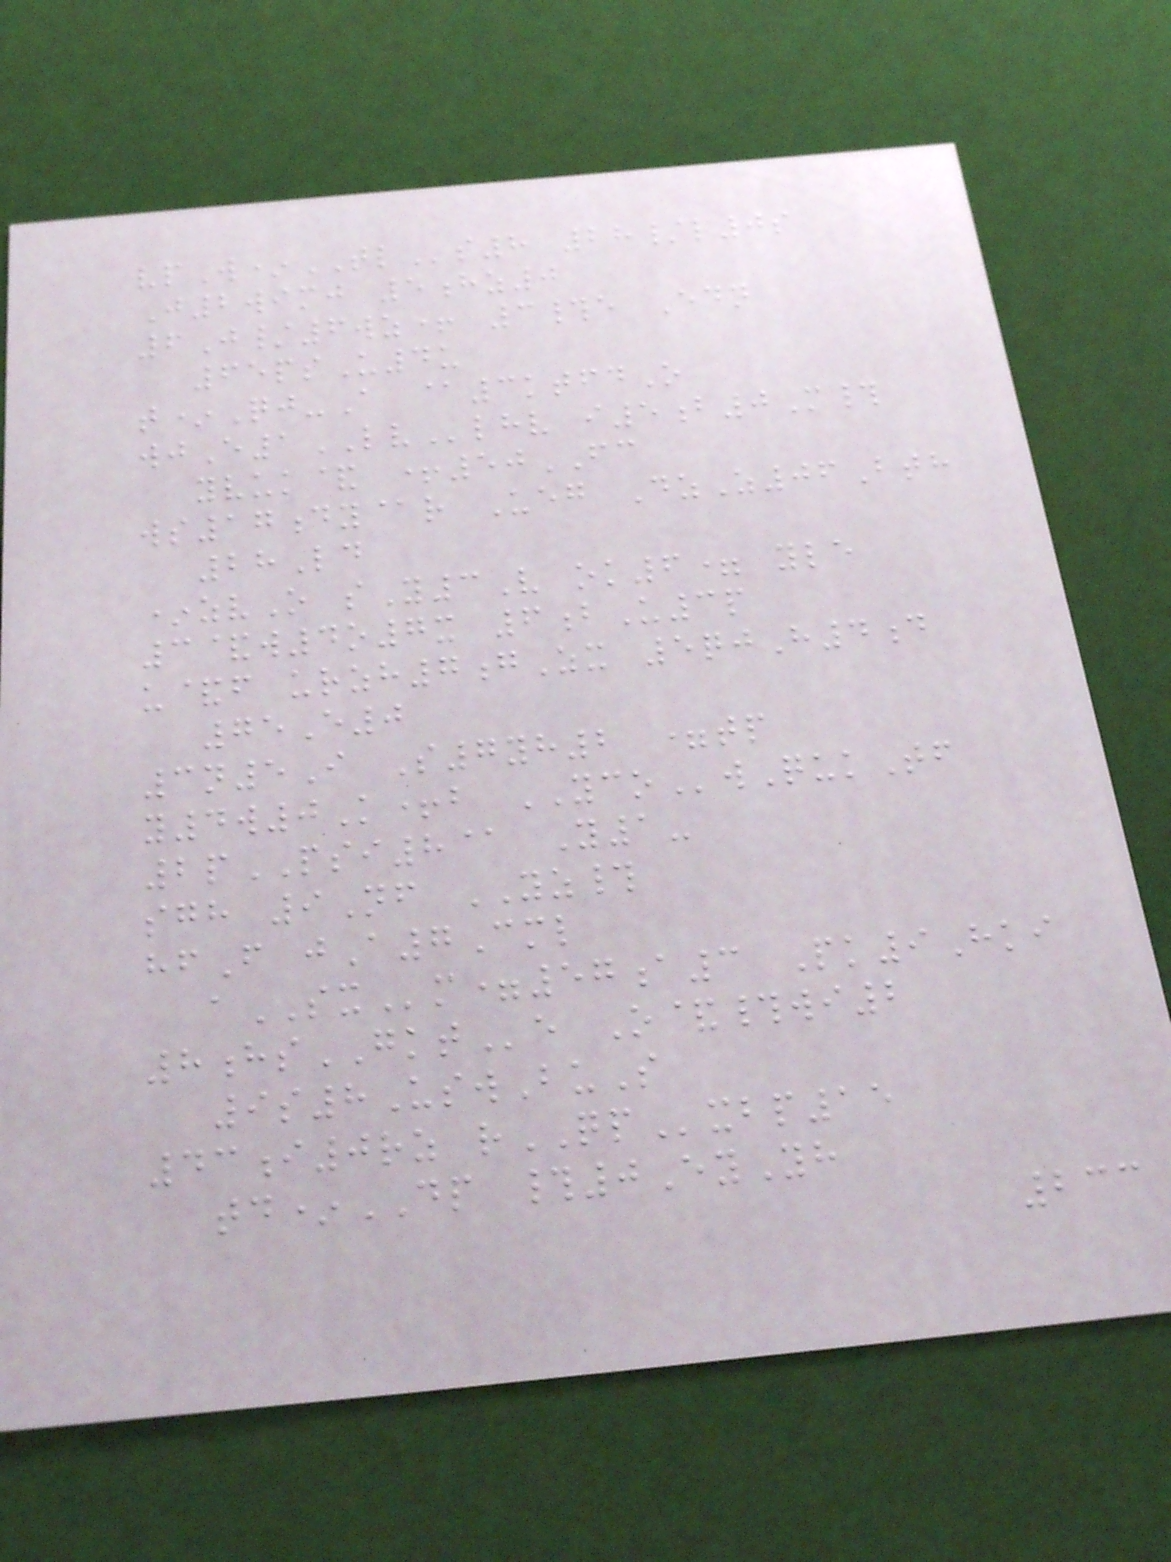vpW*TLs8 28/l0s
J2wimj 5hz0
6J/6wz+ 3#e Edn
65psU4u
t*Qj-A @3ktfdO
wjE1LVlhv i5b0M#
yvuk& +50FC
ws17dy@r Ueg DzZ06Bth
28Ld
*zvO sY3V ok6= yle
3&w4o7x 6bU3p
u&f urzh7gZx 5qjH4d
75E0
3n5I S7yh2 =tp
y4w0K+b YCOwQukTf
2pPSI8@ Y1-
sgh 9Nf YZ#
hfF jA7Cml
aSXm=57a3 Pk9Hki
8hsGKTe O&#wi2
9s8UswBuS
43i0rz rQPxbp15
td*DP #0EyYh
233
